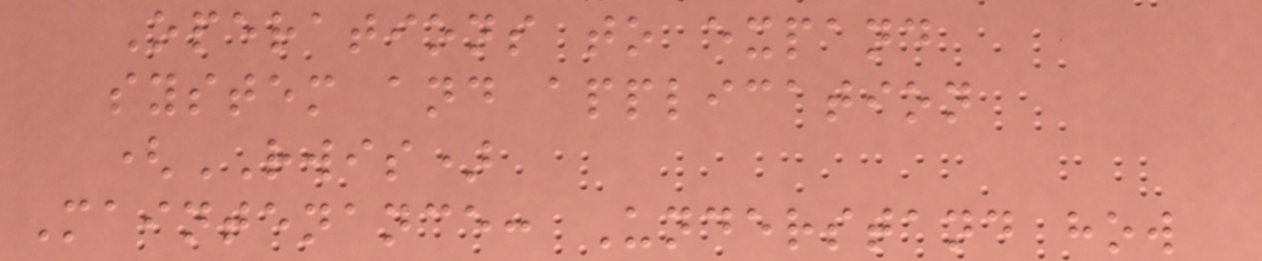Operations to expand
system and application
(RWIS)
Maintenance: Understand how
